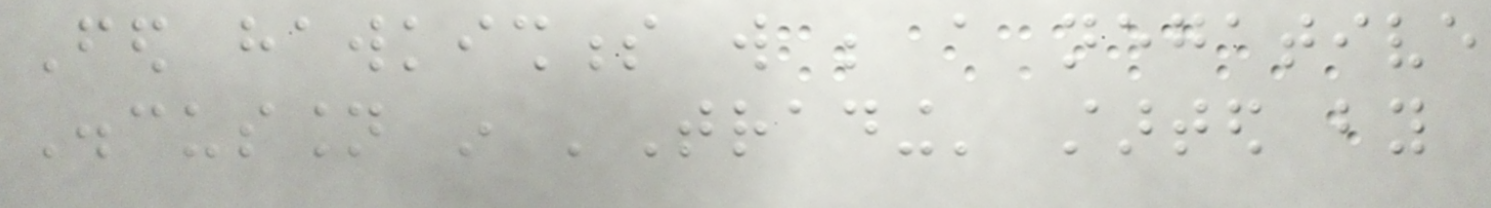Fed hawkishness will be a negative
Discussion in 'Trading' started by
